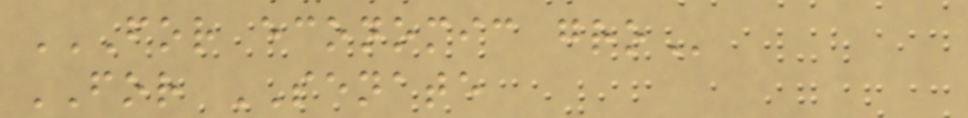FOR ECONOMIC GRO
FOR SENATE
